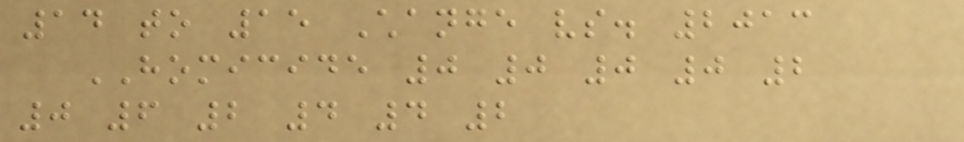14 to 15 Change vs. 2013
HOMICIDE 0 0 0 0 2
0 6 2 4 4 2
